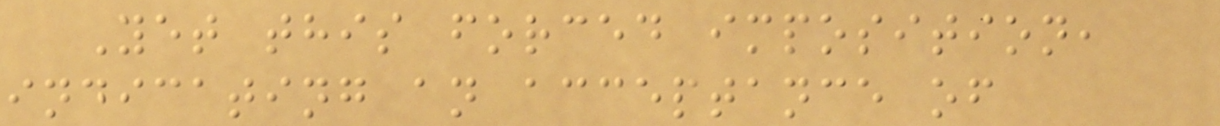Yet this forced imposition,
indicating an acceptance of
